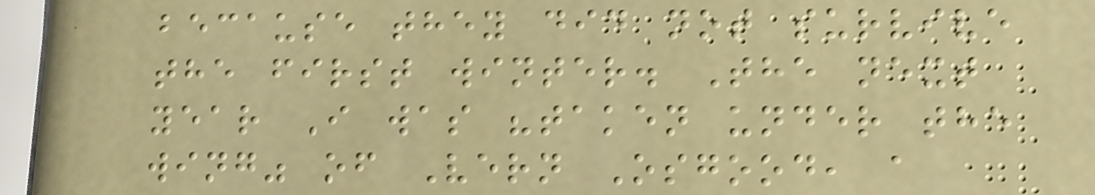because they did not survive
the first winter. The next
year I was "taken under the
wing" of Vern Osgood, a
